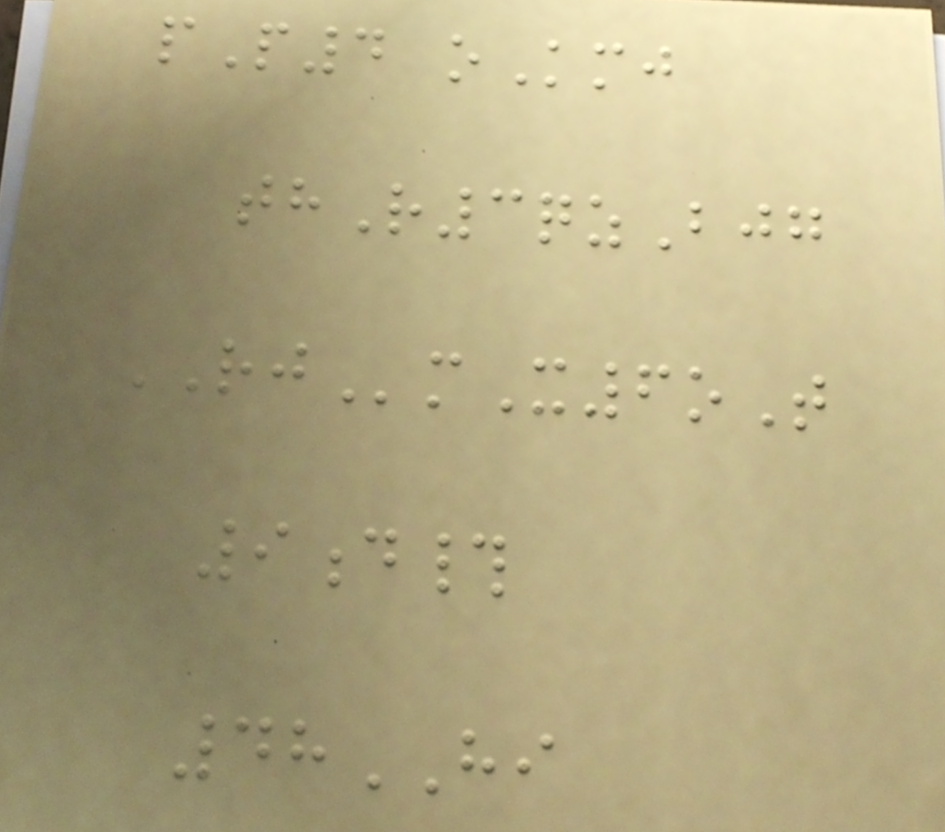pP4 oKmj
thR3qzBjg
RJmX6oT
9d#
48HI
